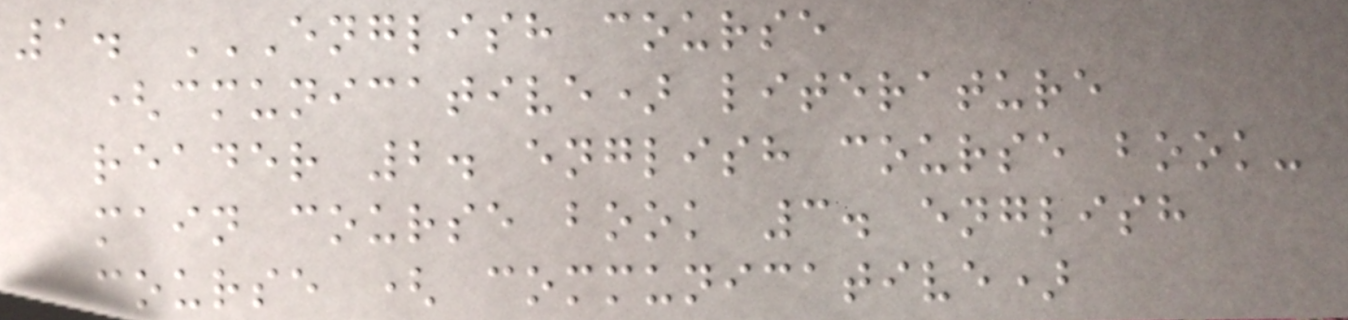1. ENGLISH COURSE
(CMUNICATIVE) LITERATURE
READER 2. ENGLISH COURSE BOOK-
MAIN COURSE BOOK 3. ENGLISH
COURSE ( COMMUNICATIVE)
